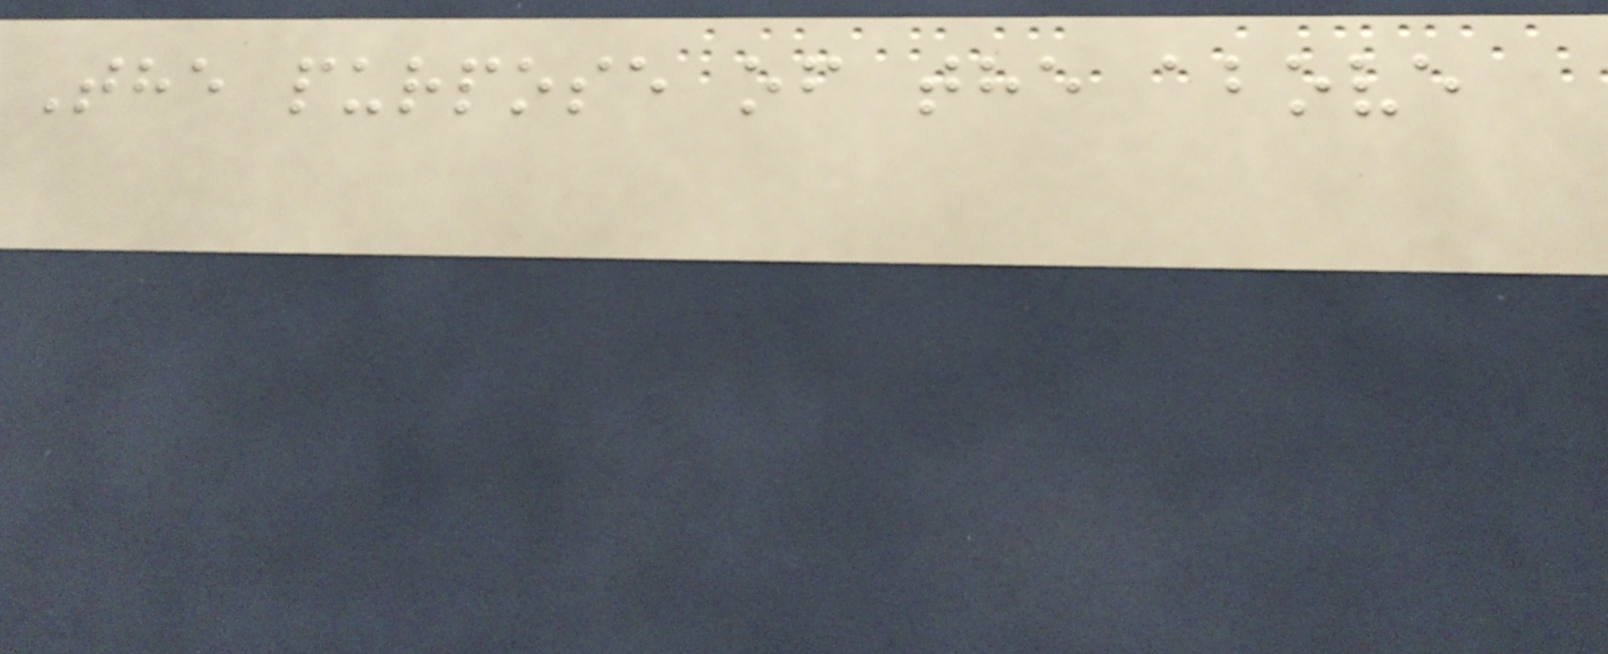The purpose of the above
